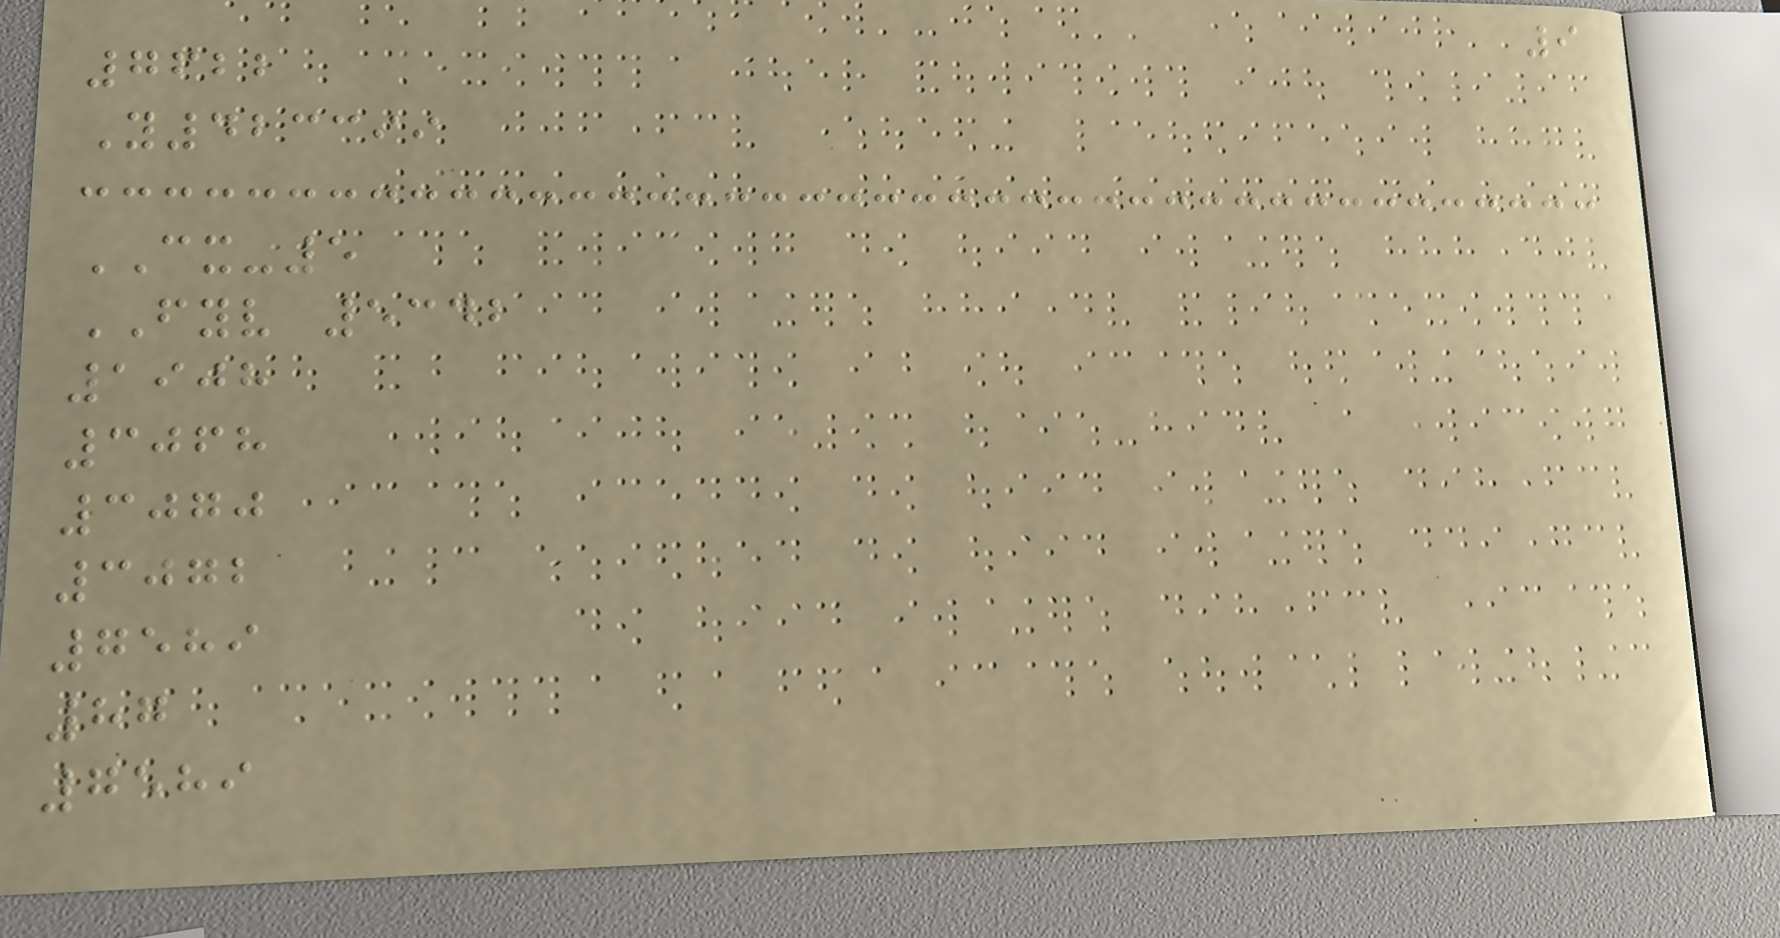9
7622
Y423399
CX-5
FYV 5342
1908
3068
3070
3072
7589
87
7589
